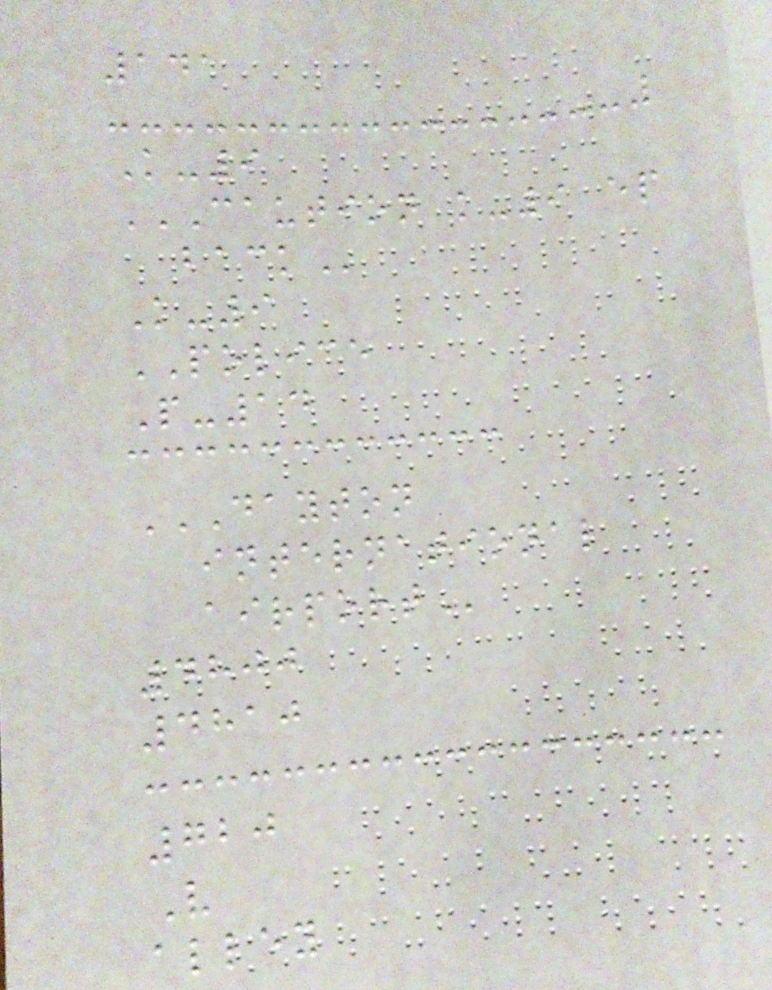141
K-9
CAUTION K-9 EP
BACK
K-9
POLICE
P-14
DAYTON
INTERNATIONAL
AIRPORT
4800
4810
720
V
alley
